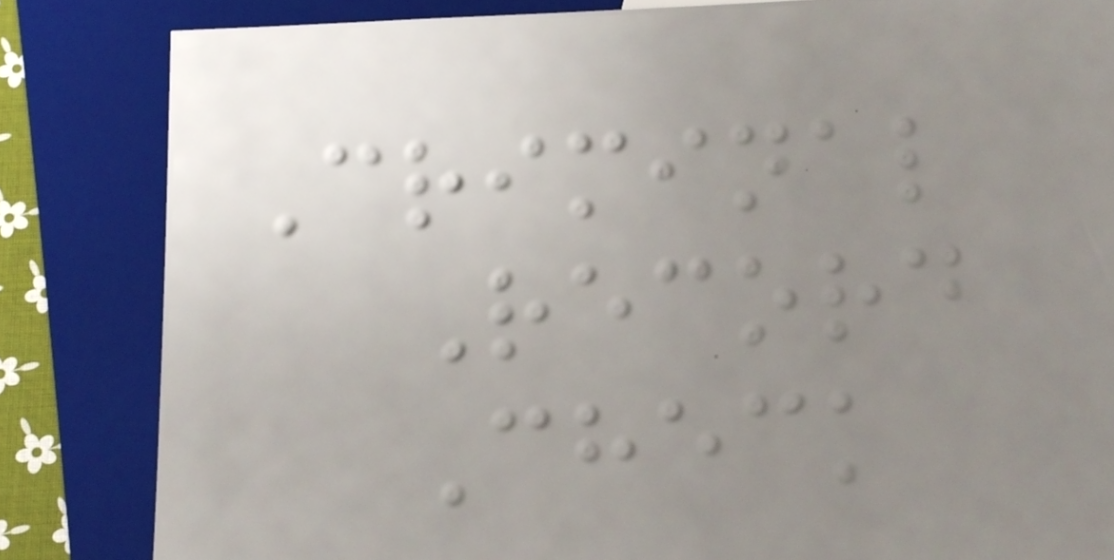Criminal
Record
Check
